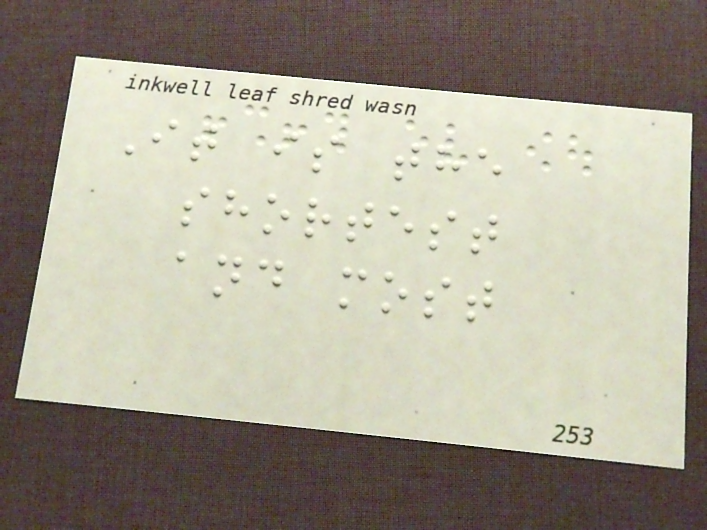It is the
shortest
and most
